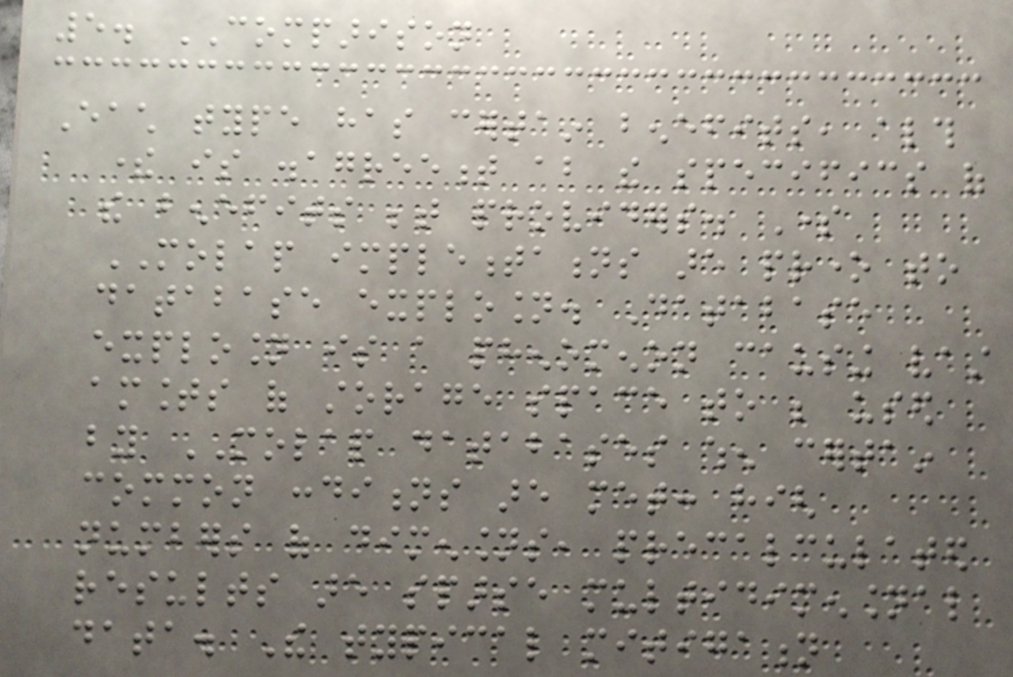5. COMPARISON
Each type has certain benefits, although
there is disagreement about the specifics of
the benefits between providers. Some
MOLAP implementations are prone to
database explosion. Database
explosion is a phenomenon causing vast
amounts of storage space to be used
by MOLAP databases when certain
common conditions are met: high
numbers of dimensions, precalculated
results are sparse multidimensional
data. The typical mitigation
